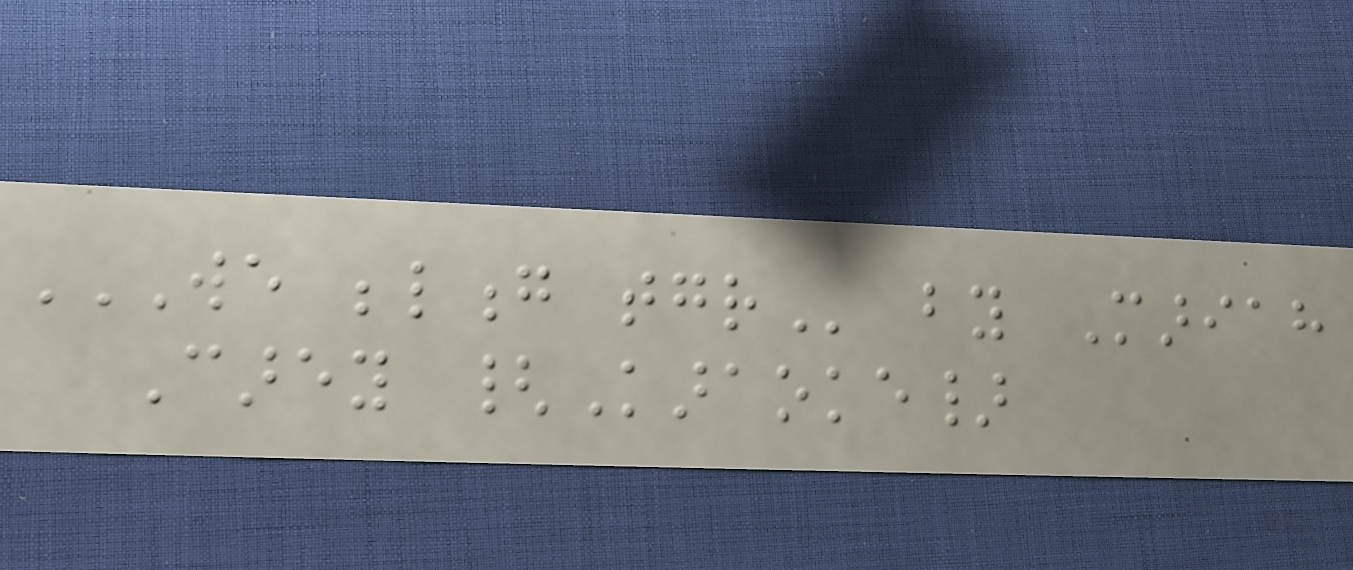WE BELONG TOGETHER by Mariah
Carey {Karaoke}
